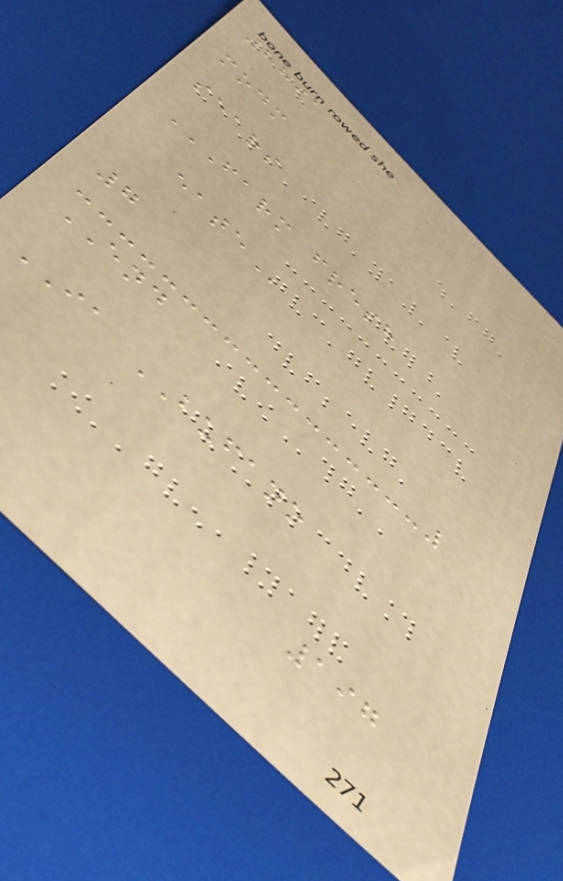2891
modm
sears
FARM FRESH
EATE
7
END
IA BUFANO
197
